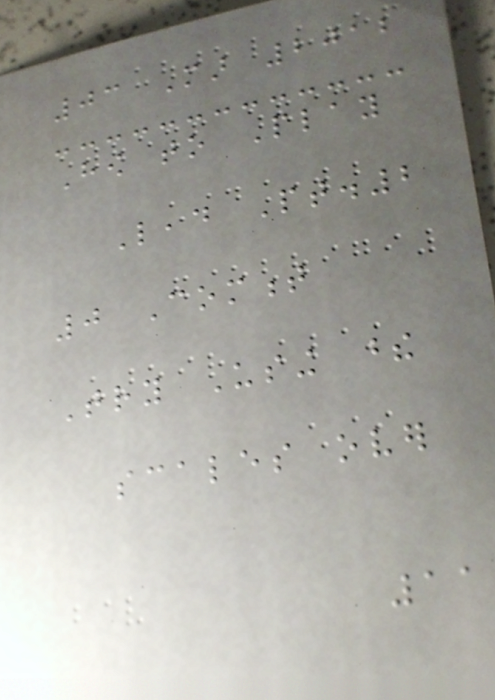03 Mar 2012
How to Play
Lead Pt.2
0 Comment
Try Using these
scales over
11
